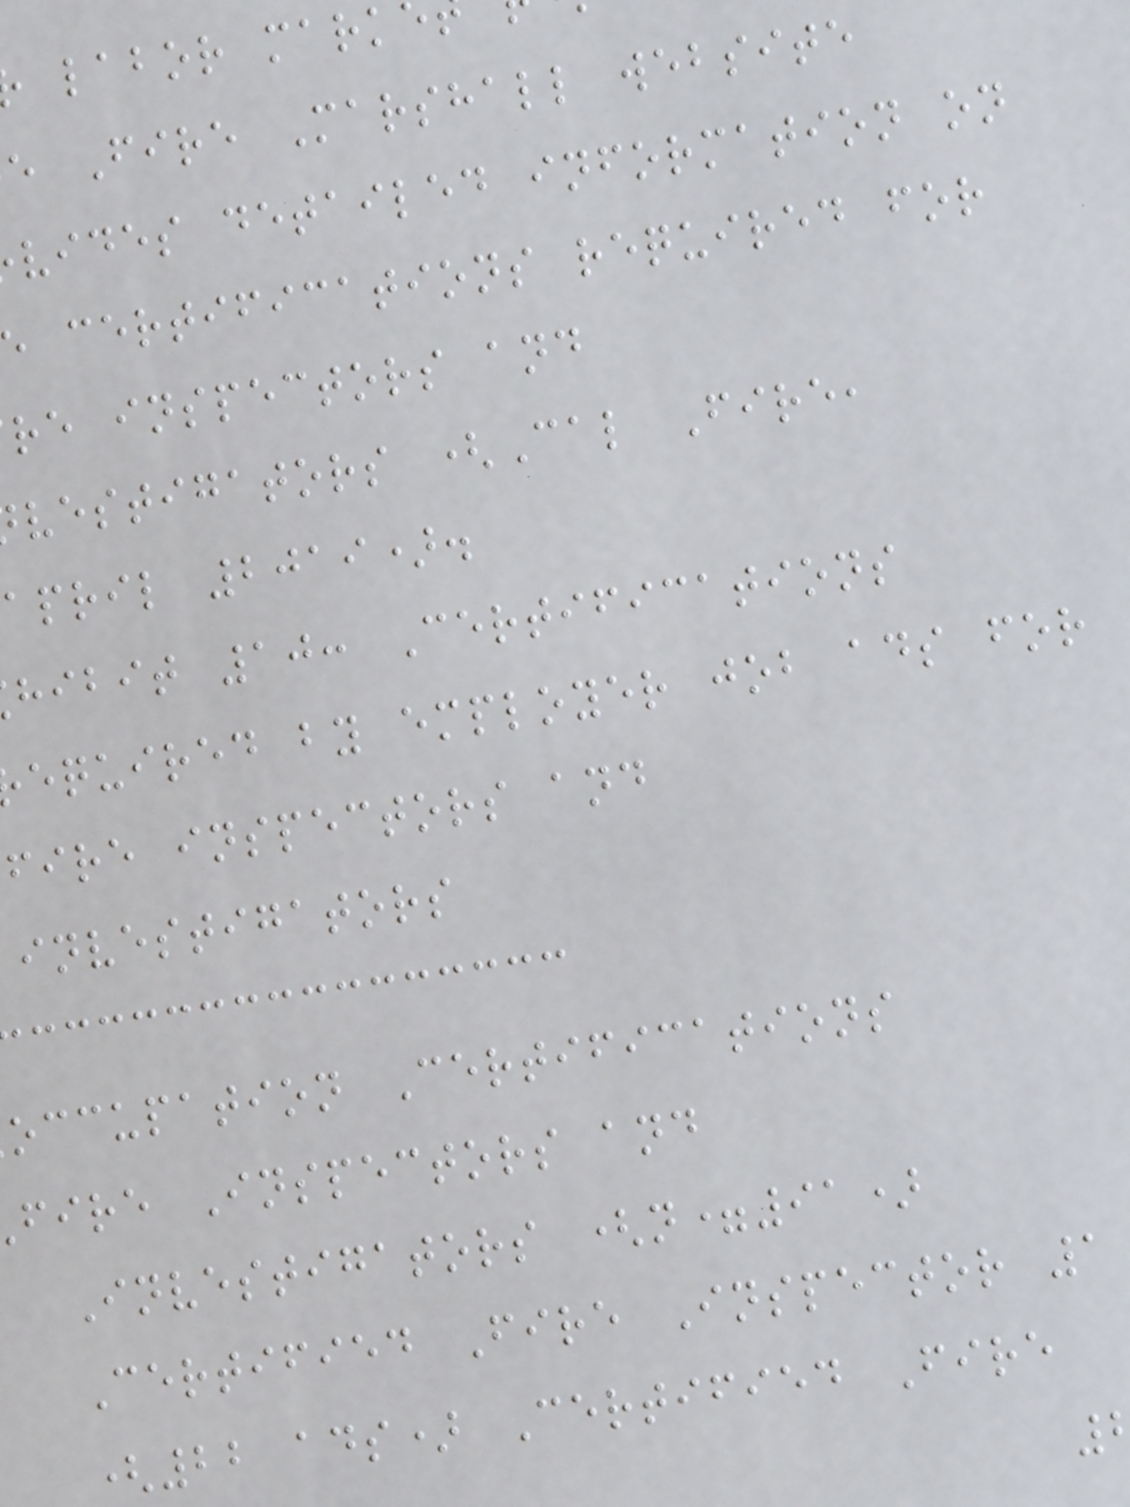e Fire Marshall website
vides detailed information on
certifications required for
re inspectors and
vestigators (Cal Fire,
april 2019).
hibit 10: Certifications
equired by employer job ads for
fire inspectors and
investigators
occupation Certifications
fire Inspectors and
Investigators (n=91)
Certified Fire Inspector 1
(22 ads) Certified Fire
